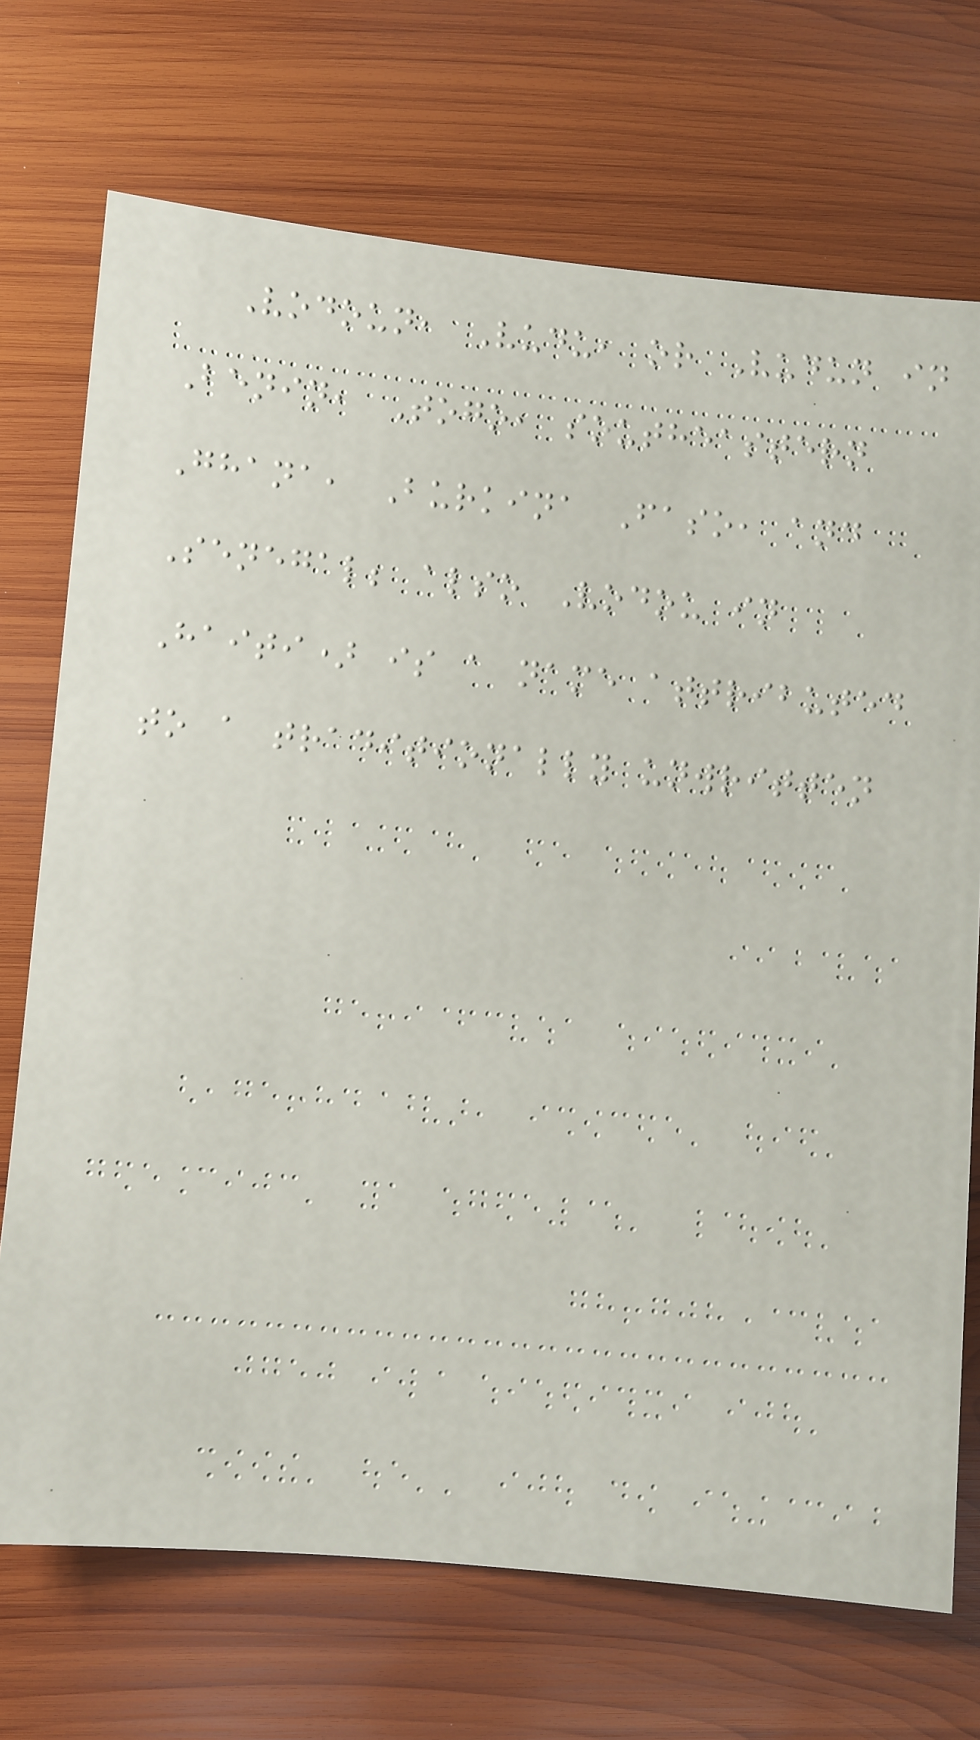Vodoun, Vudu, or Vudun in
Benin, Togo, southeastern
Ghana, Burkina Faso, and
Senegal; also Vodou in
Haiti) is a name attributed
to a traditionally unwritten
